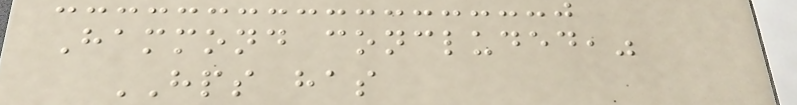Hammond concluded,"
HPS has
